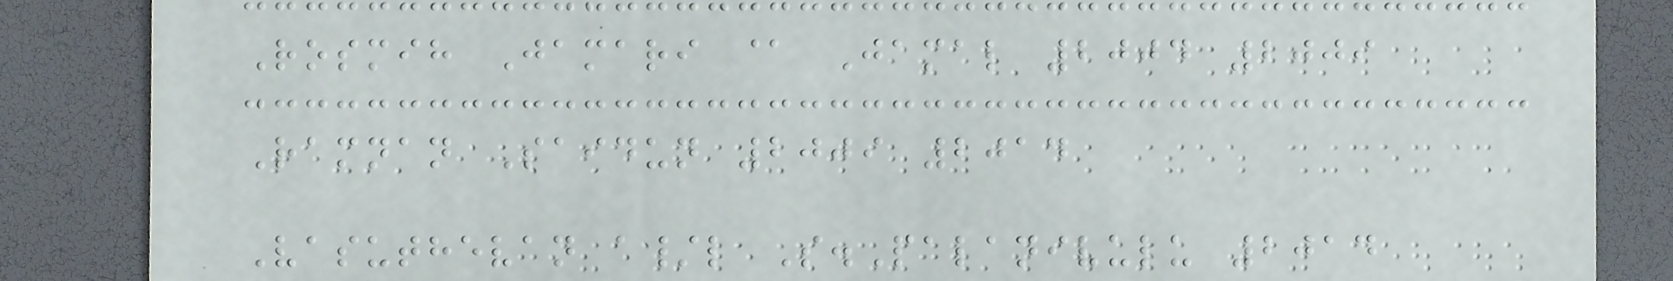Rosmih Jamari @ Jamal 2004 2009
Ramnan Saidun 2009 2014
Vasuthevan a/l S.Palanivulu 2014
